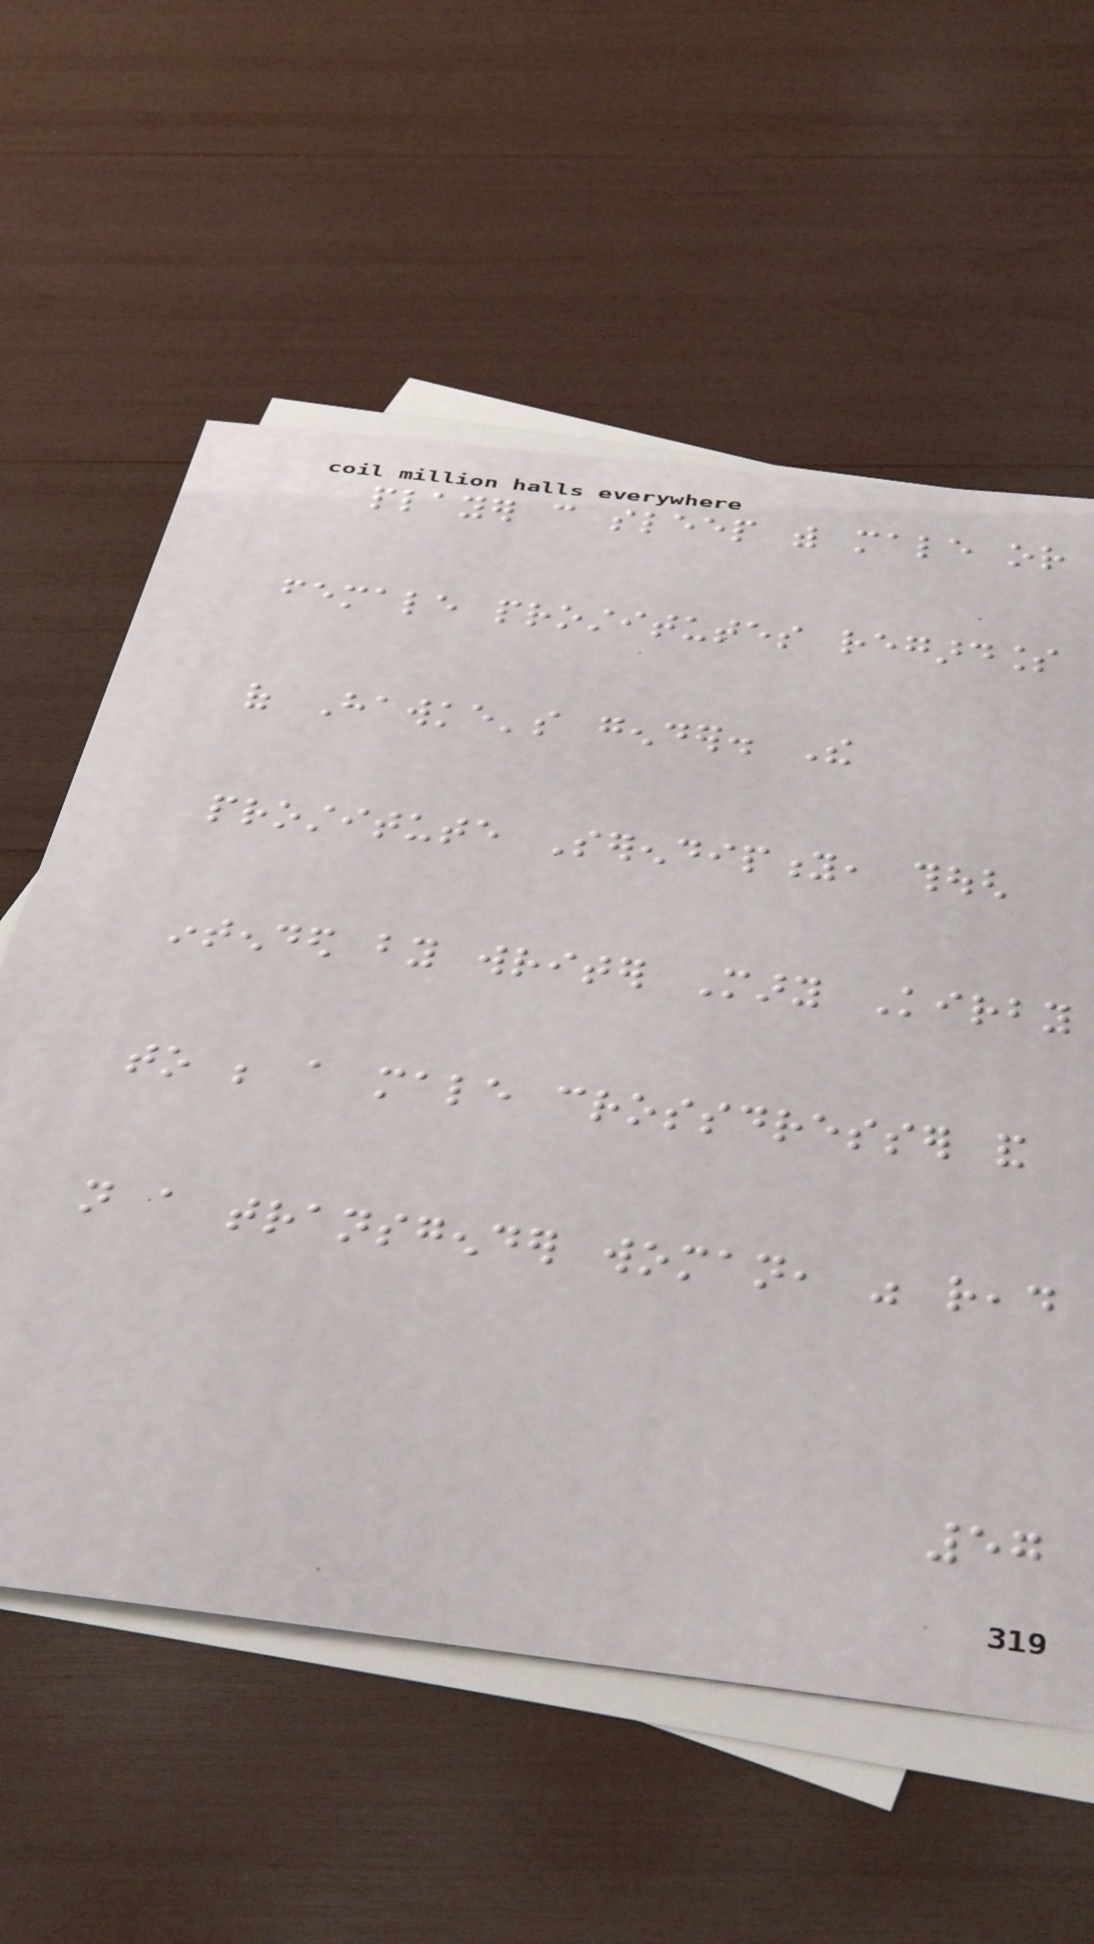player can sleep with male or
female prostitutes regardless
of Hawke's gender. The
prostitute Serendipity, though
intended by writer Mary Kirby
to be a male crossdresser and
not a transgender woman, was read
57
